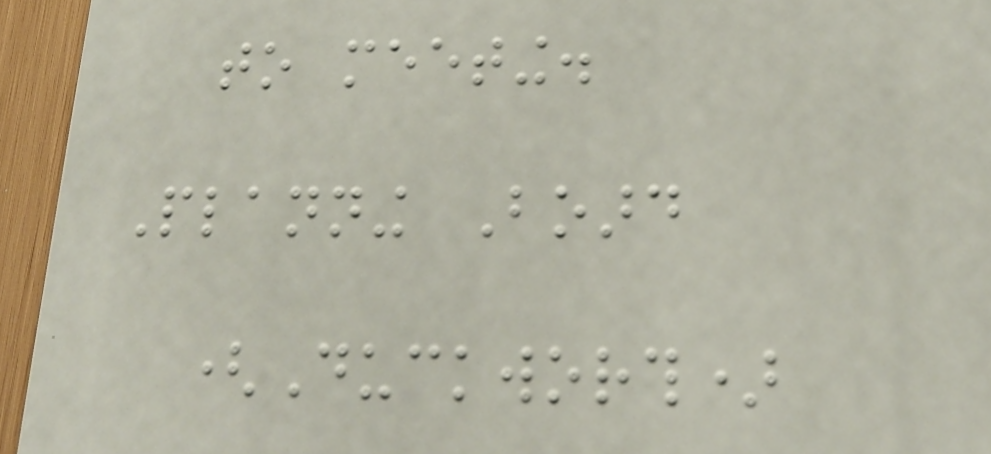to meeting.
Planning Board
(Duckworth)
